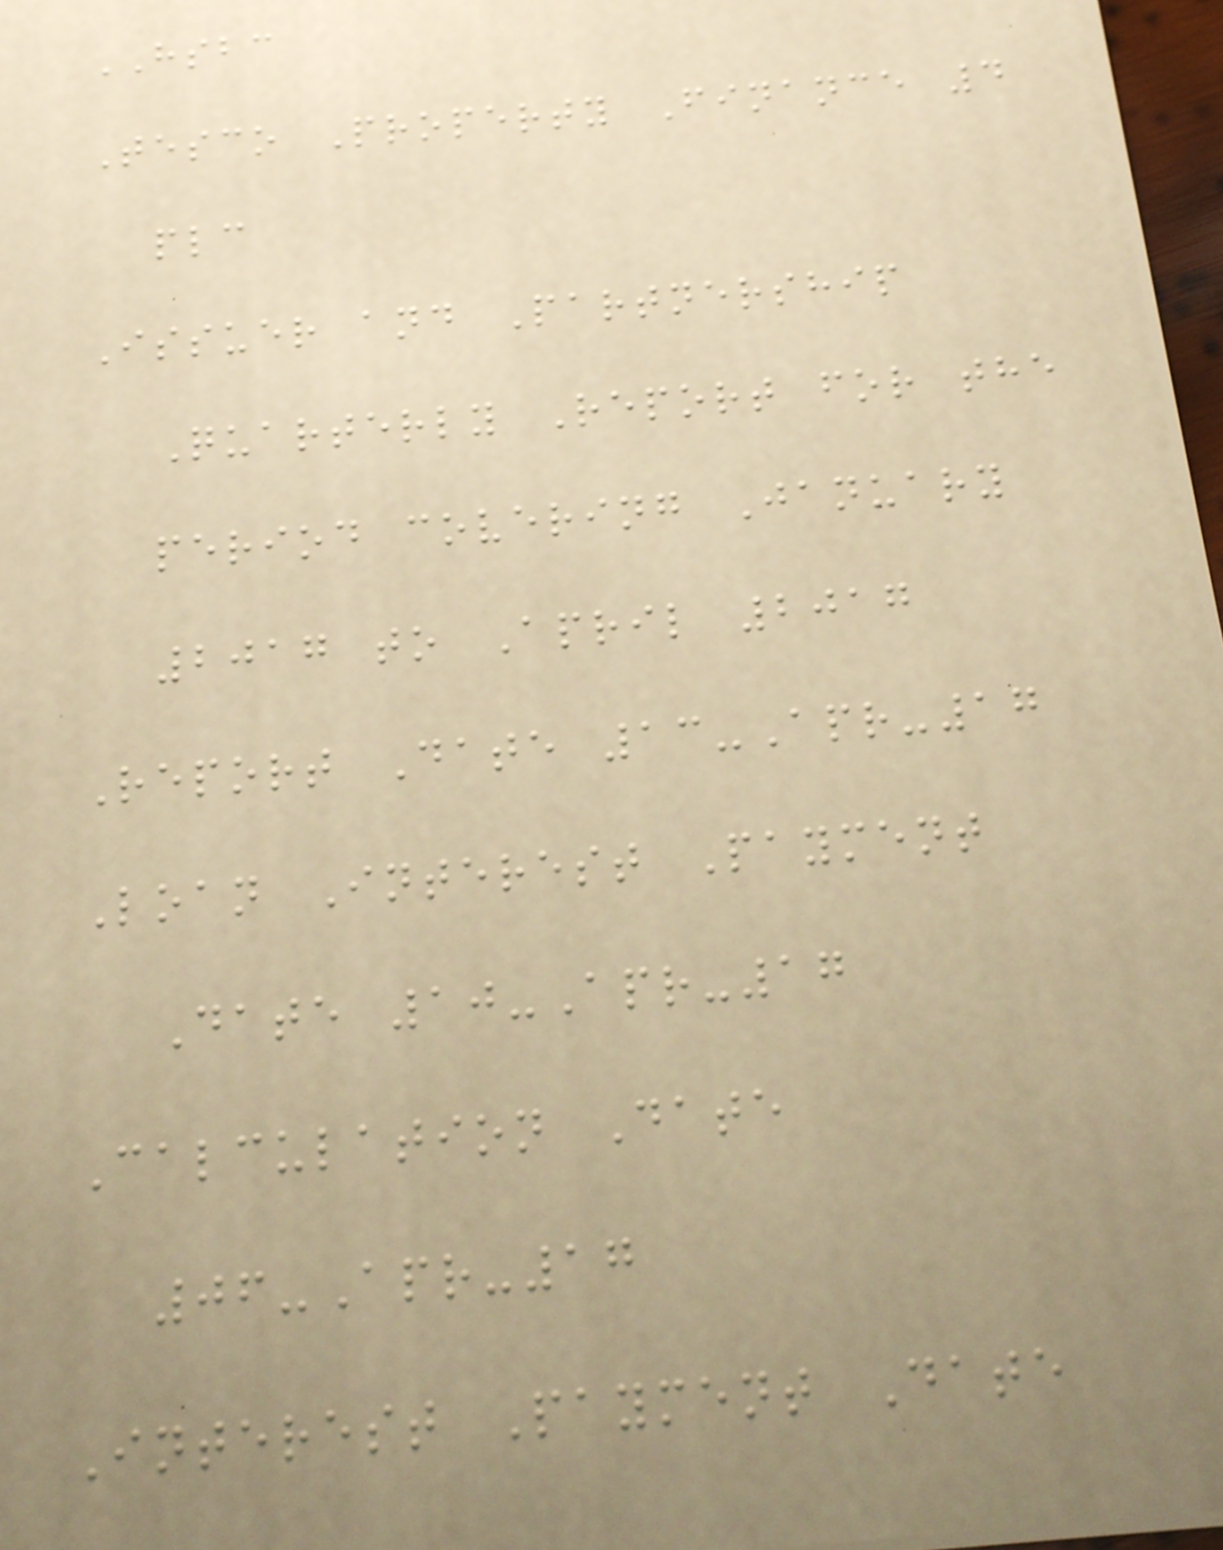HSBC
Tesco Property Finance 4
plc
Issuer and Partnership
Quarterly Report for the
period covering January
2017 to April 2017
Report Date 13-Apr-17
Loan Interest Payment
Date 10-Apr-17
Calculation Date
06-Apr-17
Interest Payment Date
